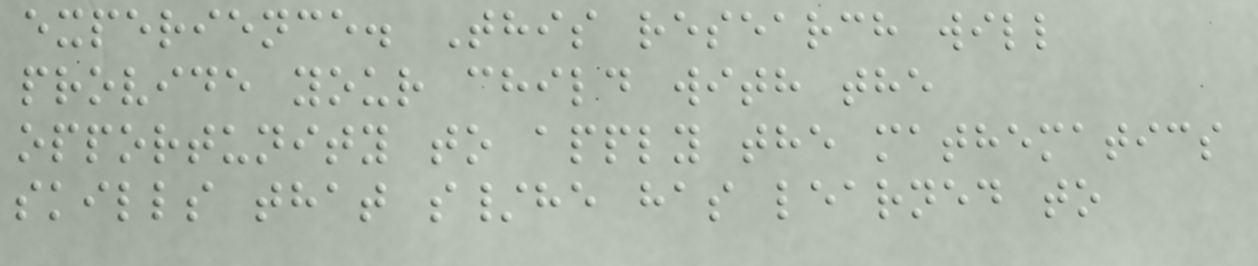experience. This research will
provide your child with the
opportunity to apply the mathematics
skills that s/he has learned to
